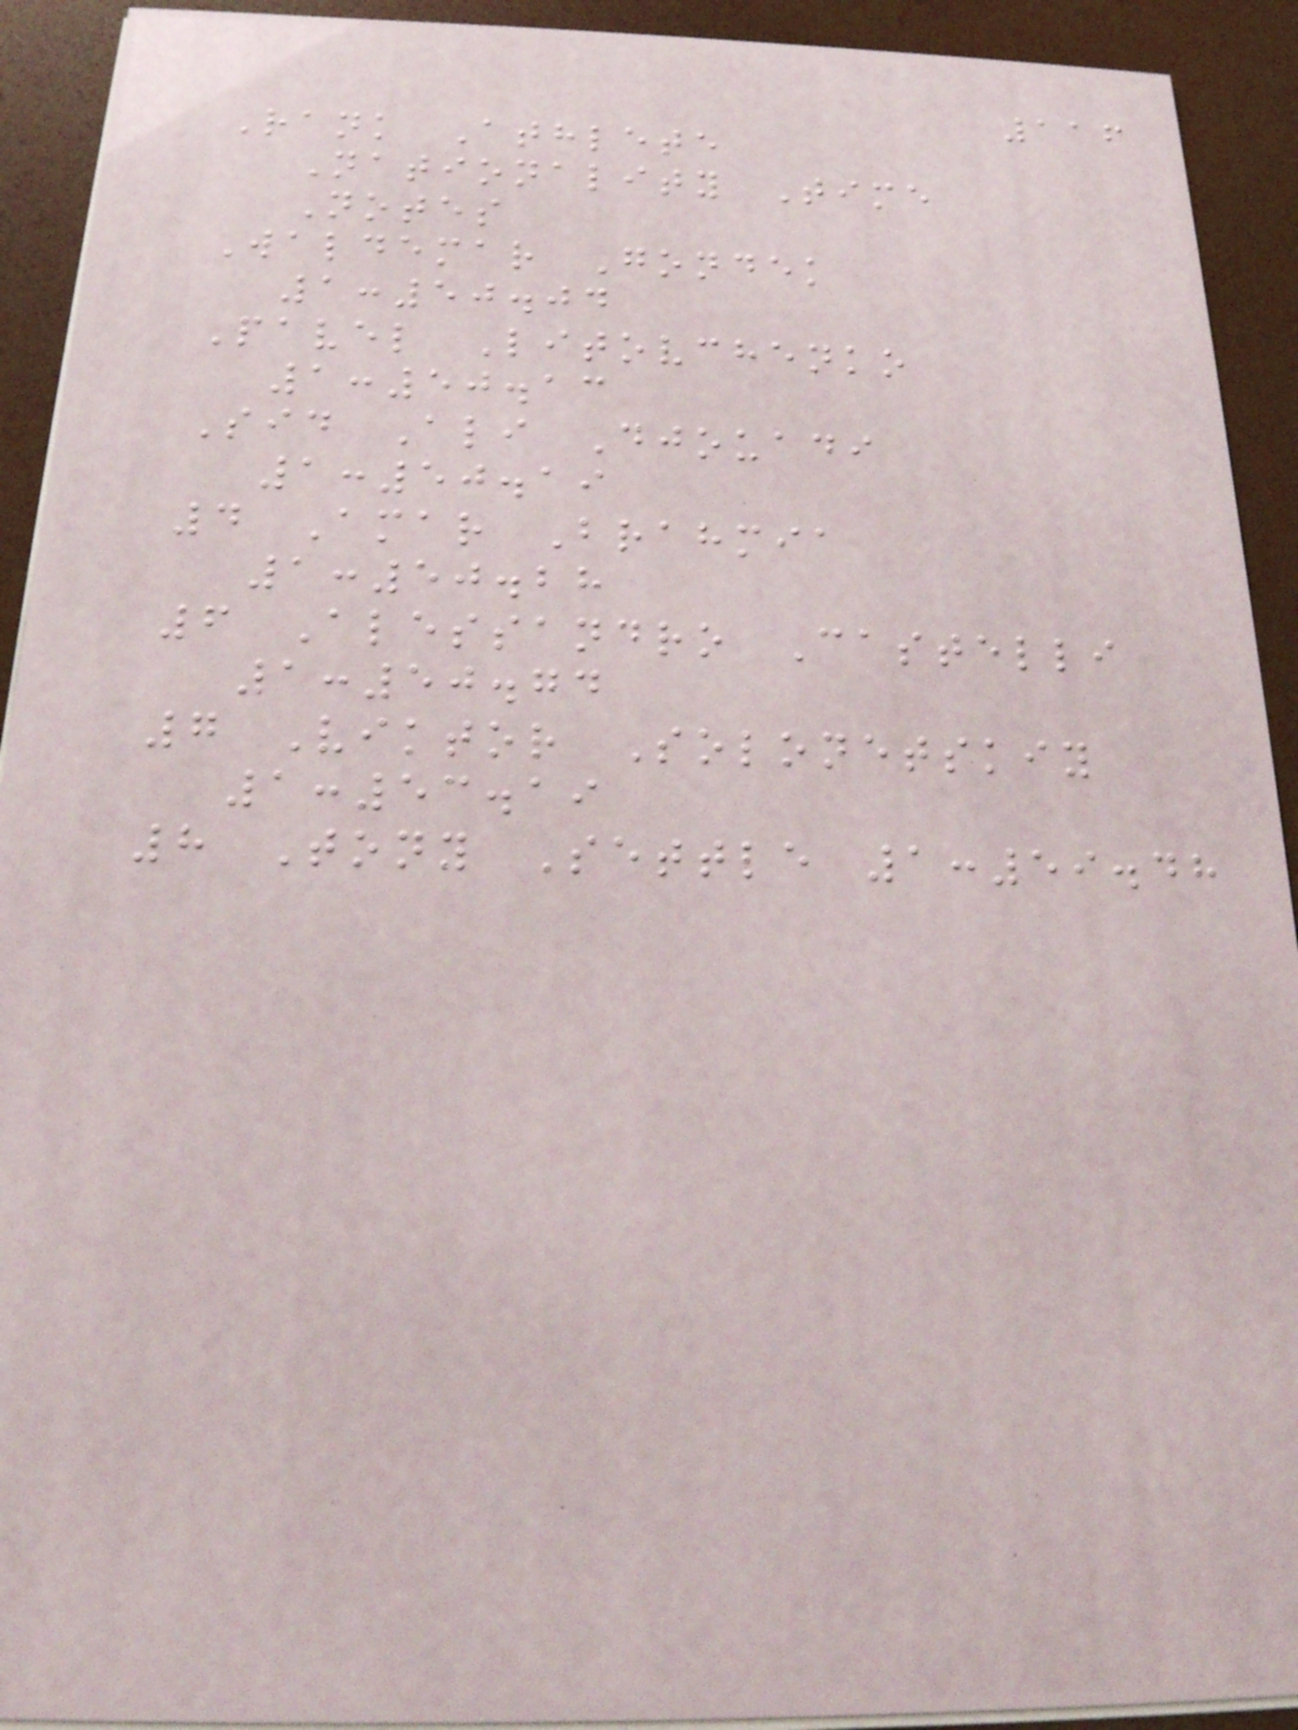116
Rank Athlete
Nationality Time
Notes
Waldemar Gondek
1:50.04
Pavel Litovchenko
1:50.13
Sid Ali Djouadi
1:50.19
4 Amar Brahmia
1:50.28
6 Alessandro Castelli
1:50.74
7 Viktor Solonetskiy
1:53.19
8 Tony Settle 1:59.48
